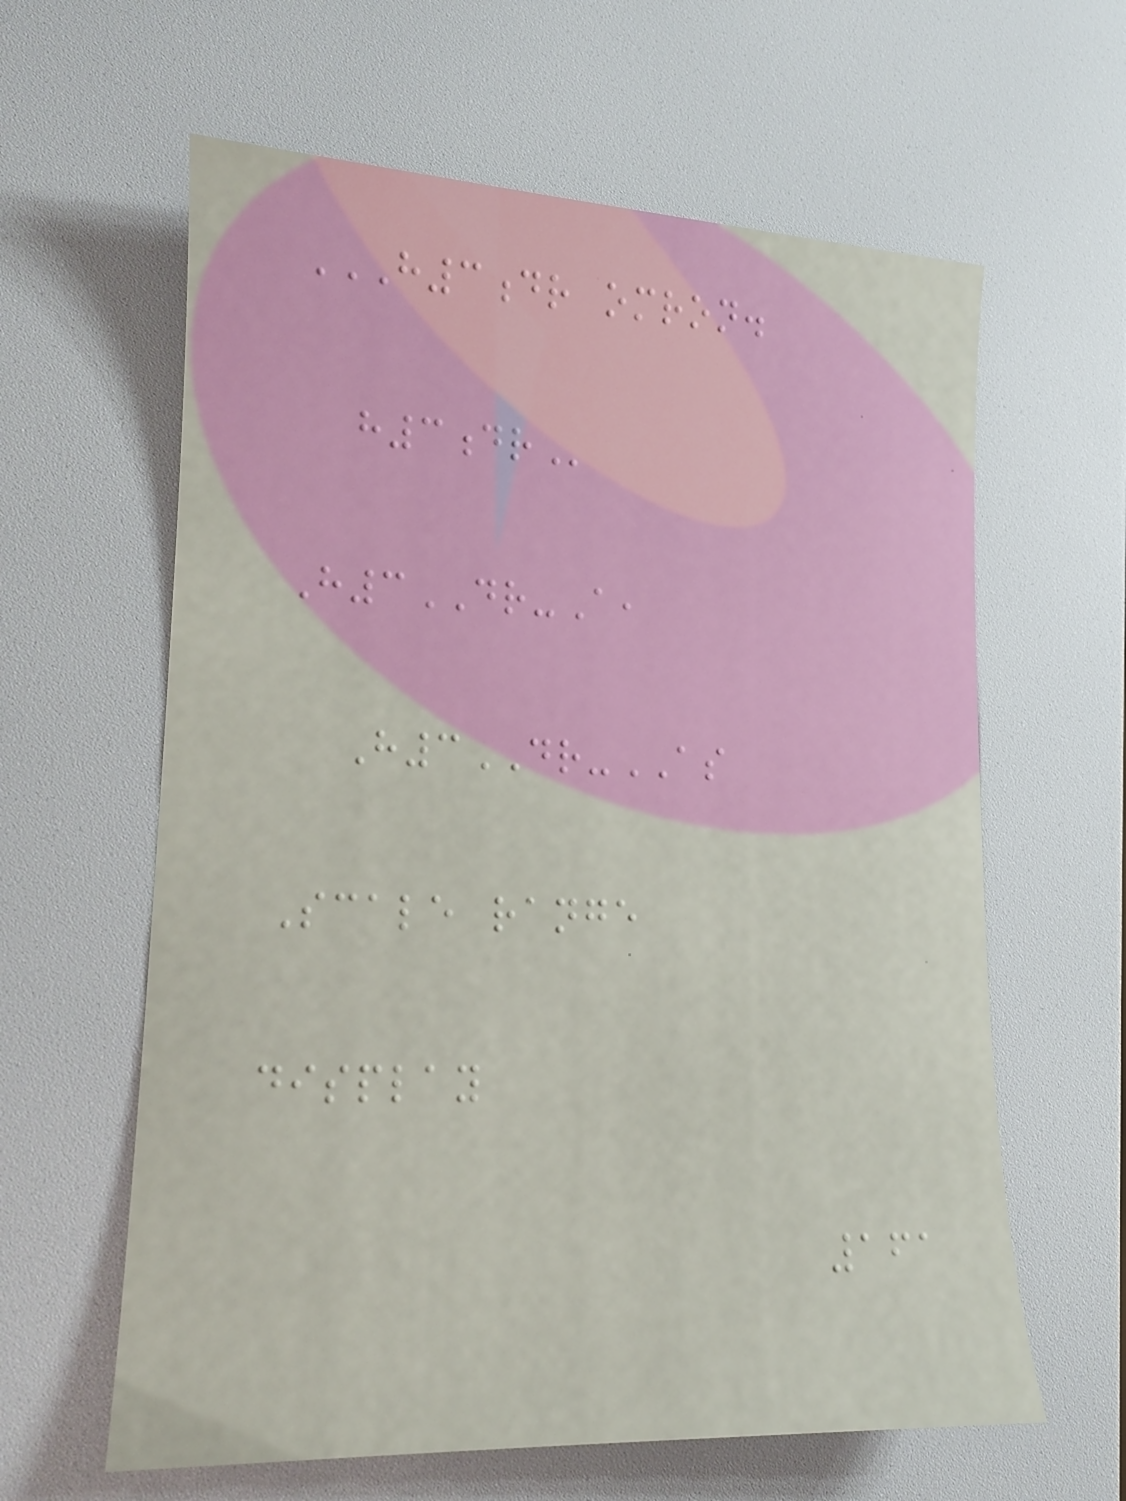H3DR OMRON.
H3DR
H3DR-A,
H3DR-AS
Scale range
display
161
